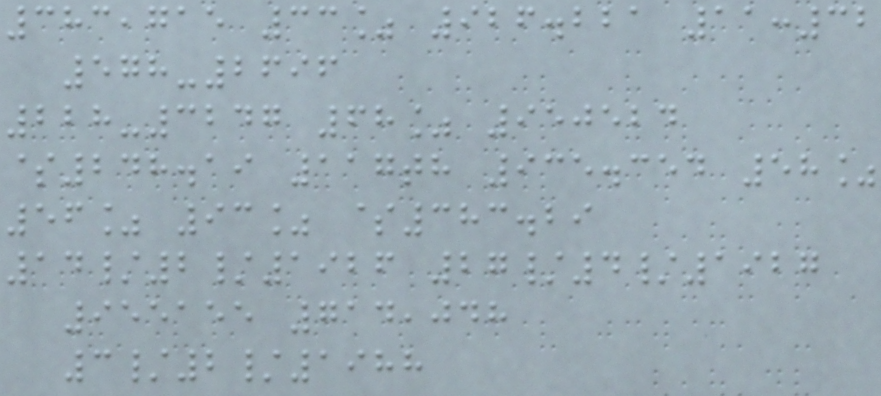383,715 33% 926.221 11:32
578-2696
228-3247 68% 950524
$248.19 117th 935.354 58%
56% 93% $383.29
14/2/1926 27/4/1927
955155 714,048
3/2/1988
